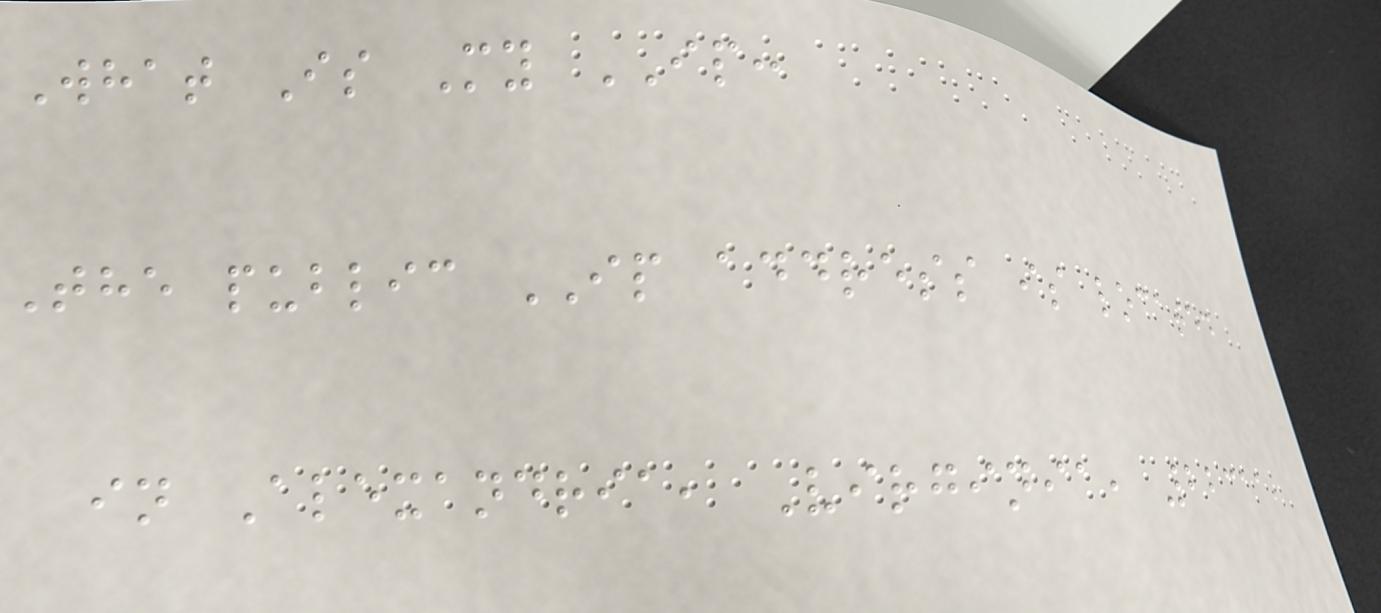What Is My IP:
The public IP address is located
in Alexandria, Virginia, 22311,
